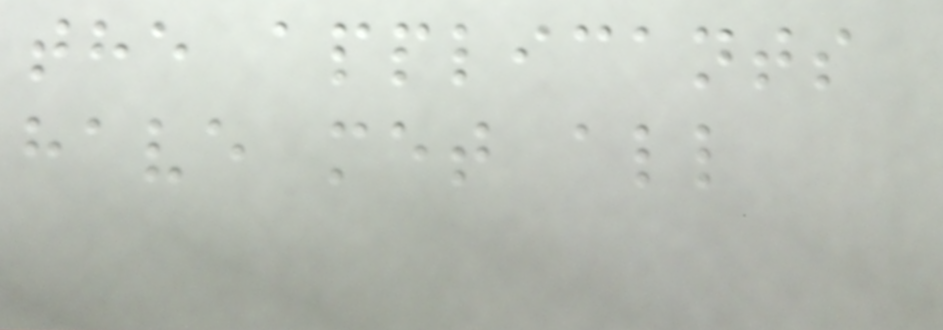the applicants
have met all
